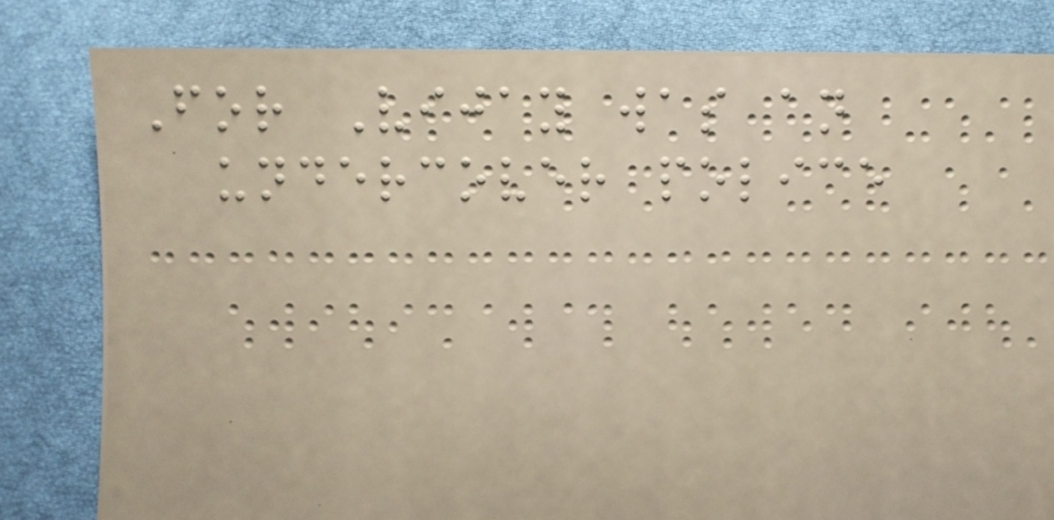For Vijay was an
undercover police
